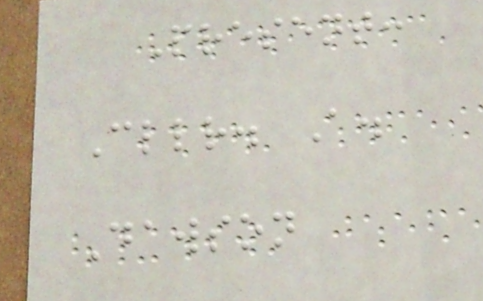Present:
Cllr. A.
Dawson
